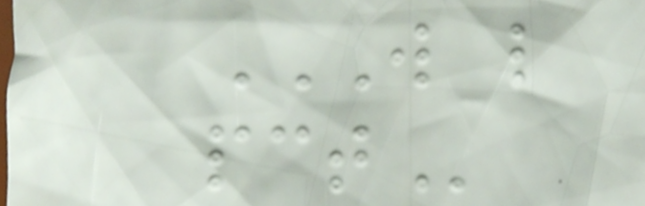W L
PCT
